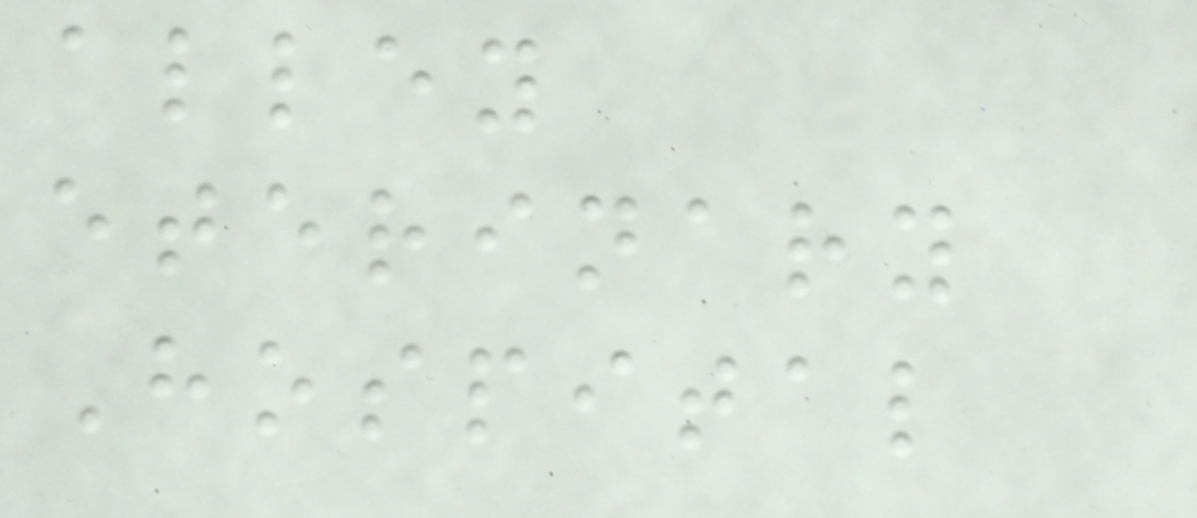alley
eterinary
Hospital
